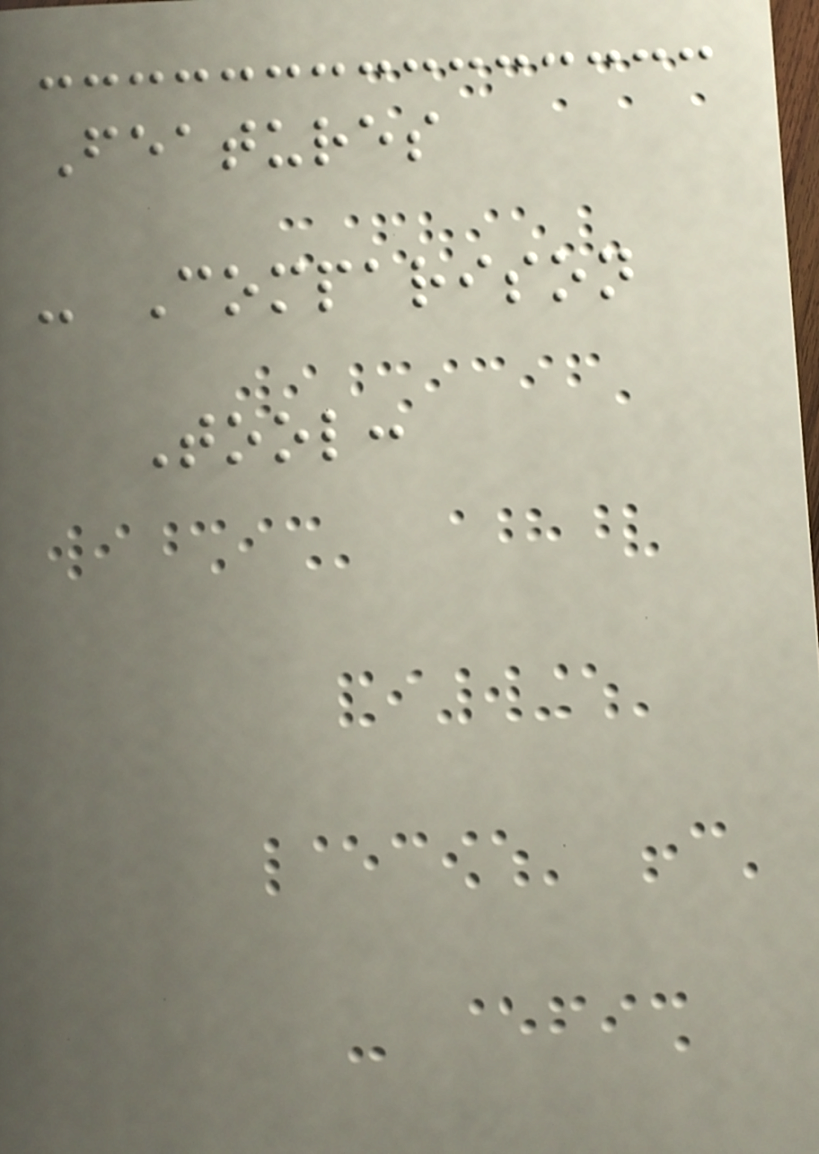Features
- Comparison
Tool:
